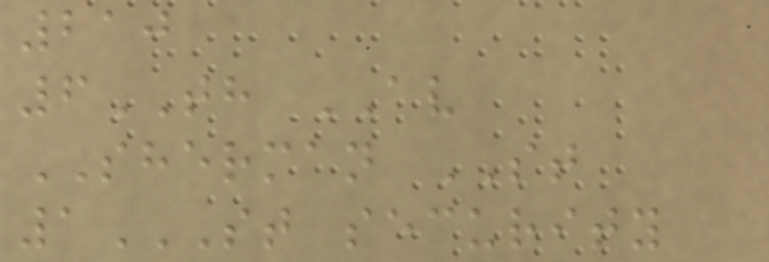210
6TH AV
SHERMAN ST
1ST SECURITY
